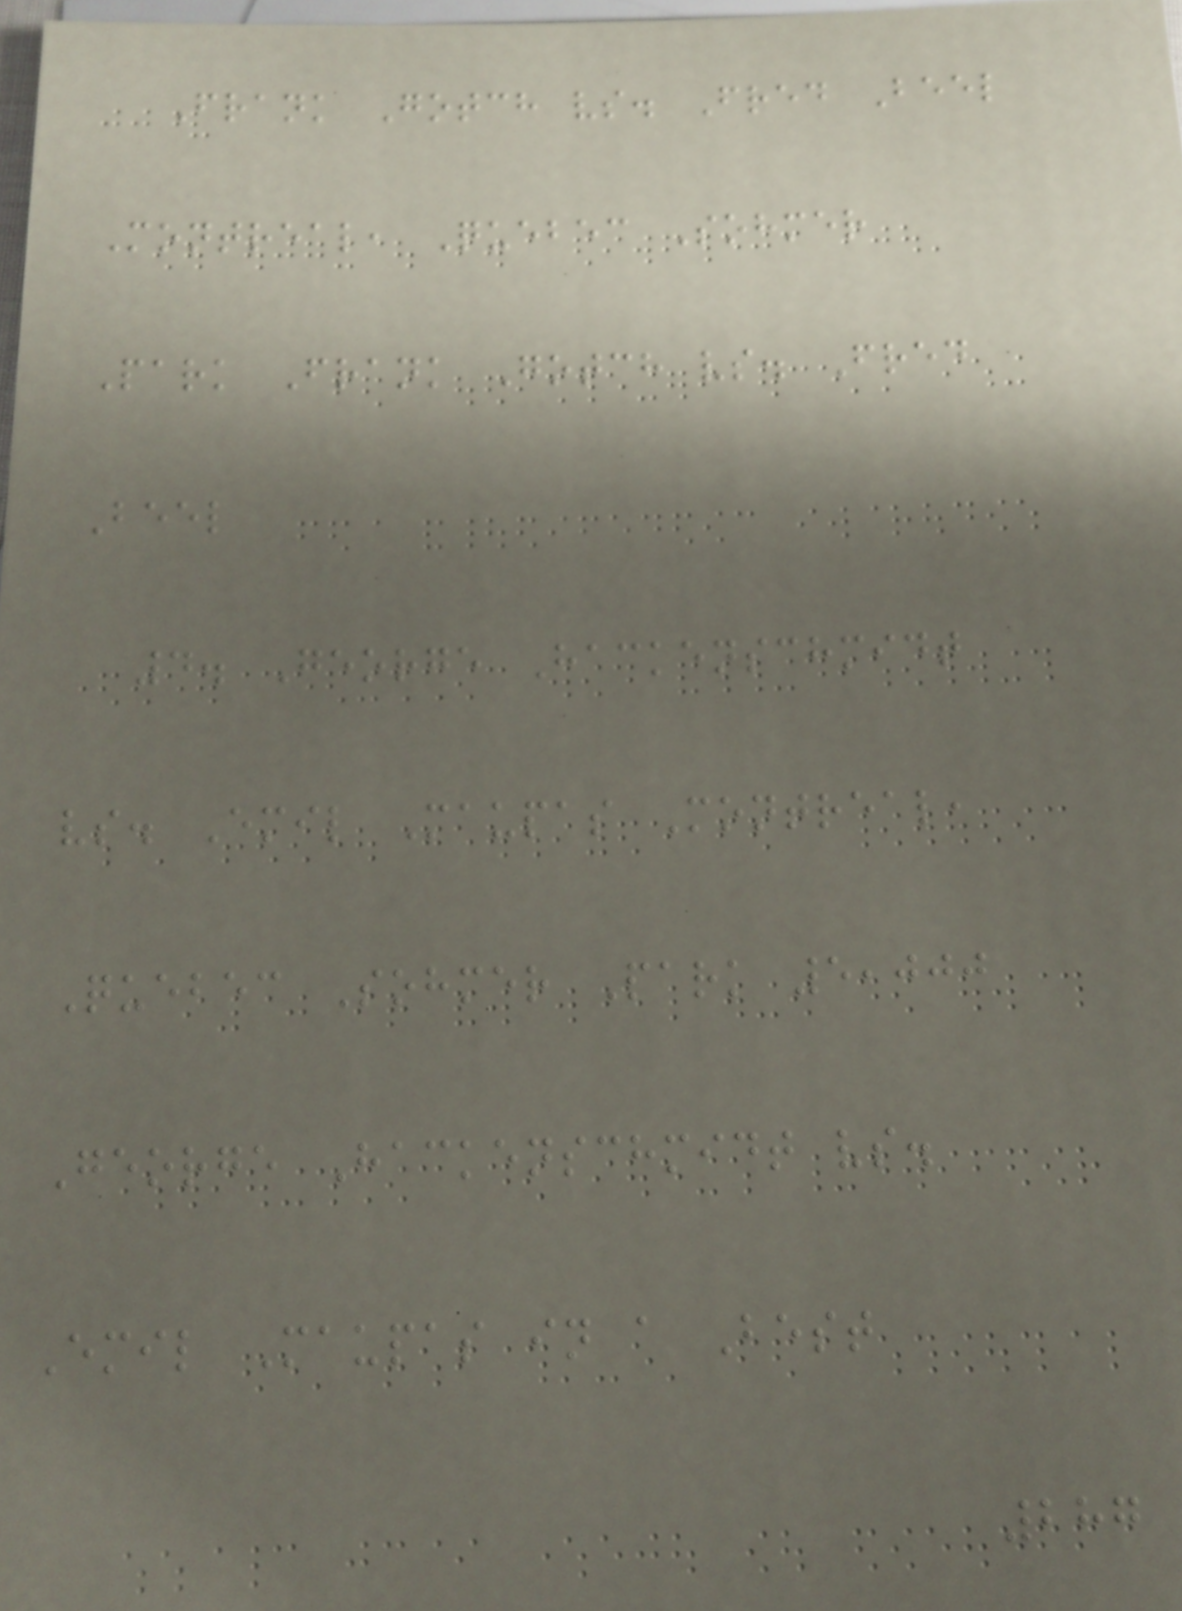Frank Gotch vs. Fred Beel
Montreal, Quebec Sohmer
Park Frank Gotch vs. Fred
Beel
4. George Hackenschmidt
vs. Emil Maupas Montreal,
Quebec Sohmer Park 5,000
George Hackenschmidt vs.
Emil Maupas in a Best
287
